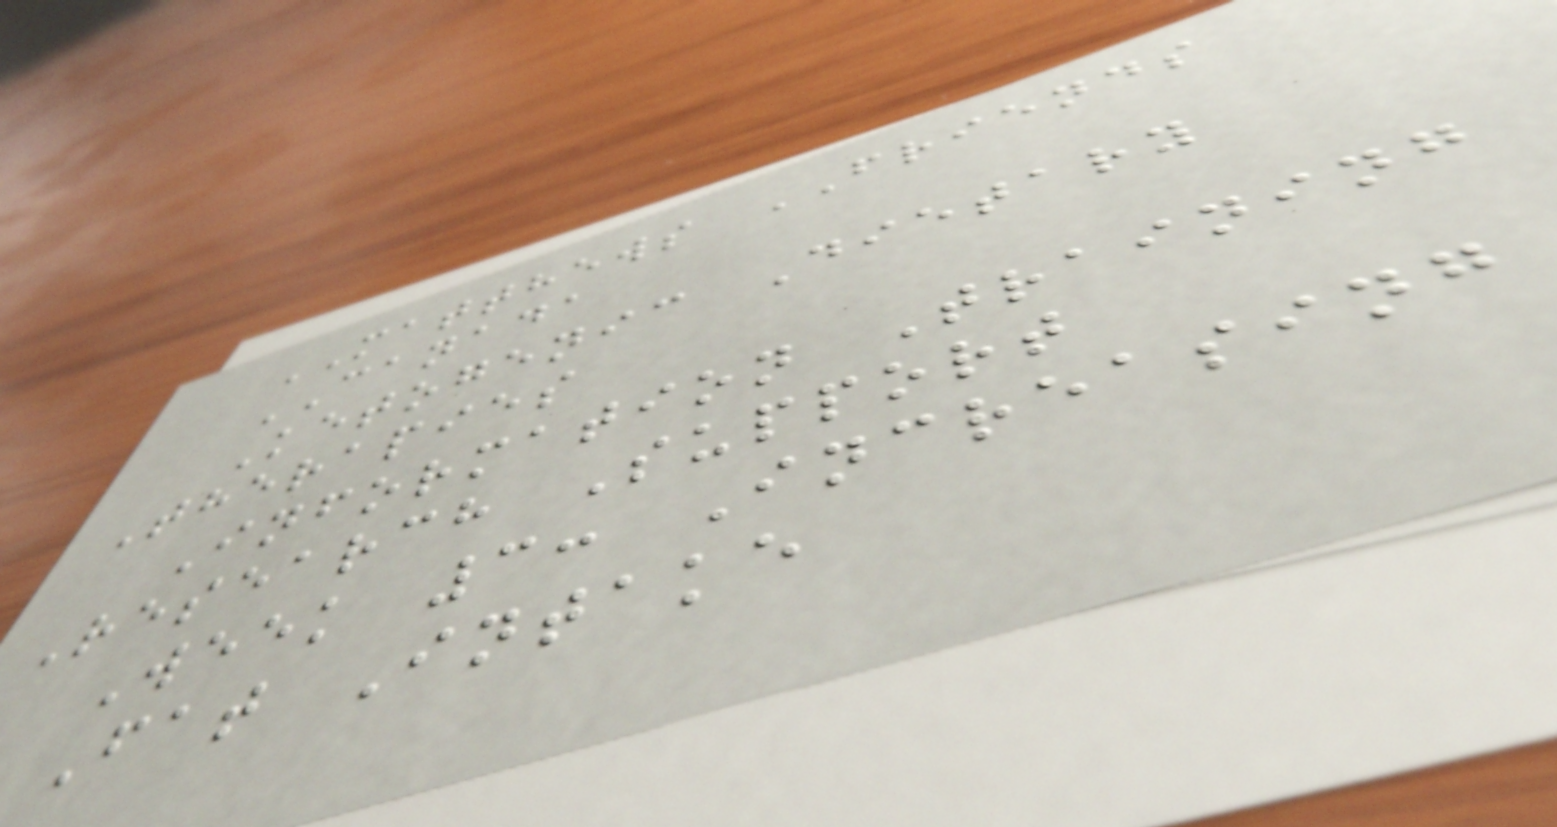MATTHEWS FRIENDS
CANADA
Ketogenic Dietary
Therapies
Information Training
Research Support
Week 3: Increasing
Fat Intake
